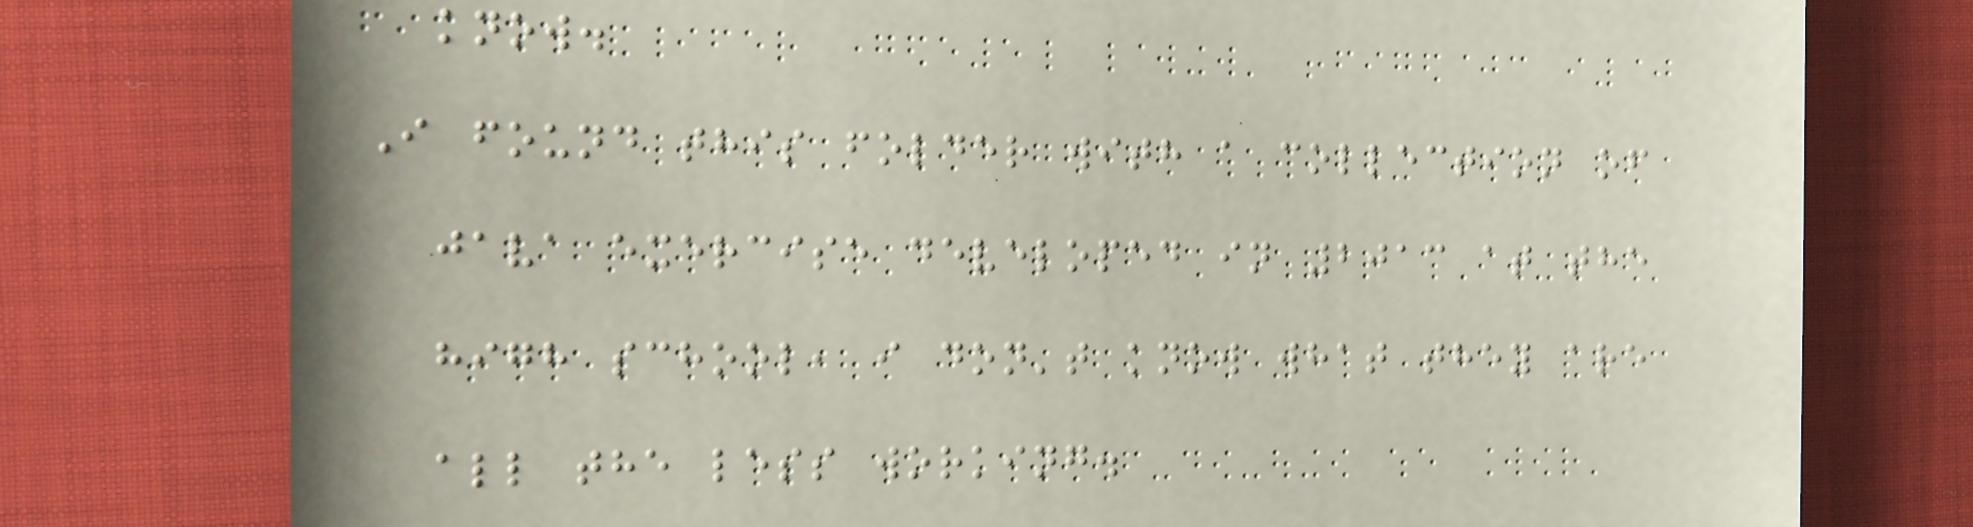know.
I found this folder with a collection of
java exercise developed in 2013 at the
high school, i don't know what they are
all the less working.
